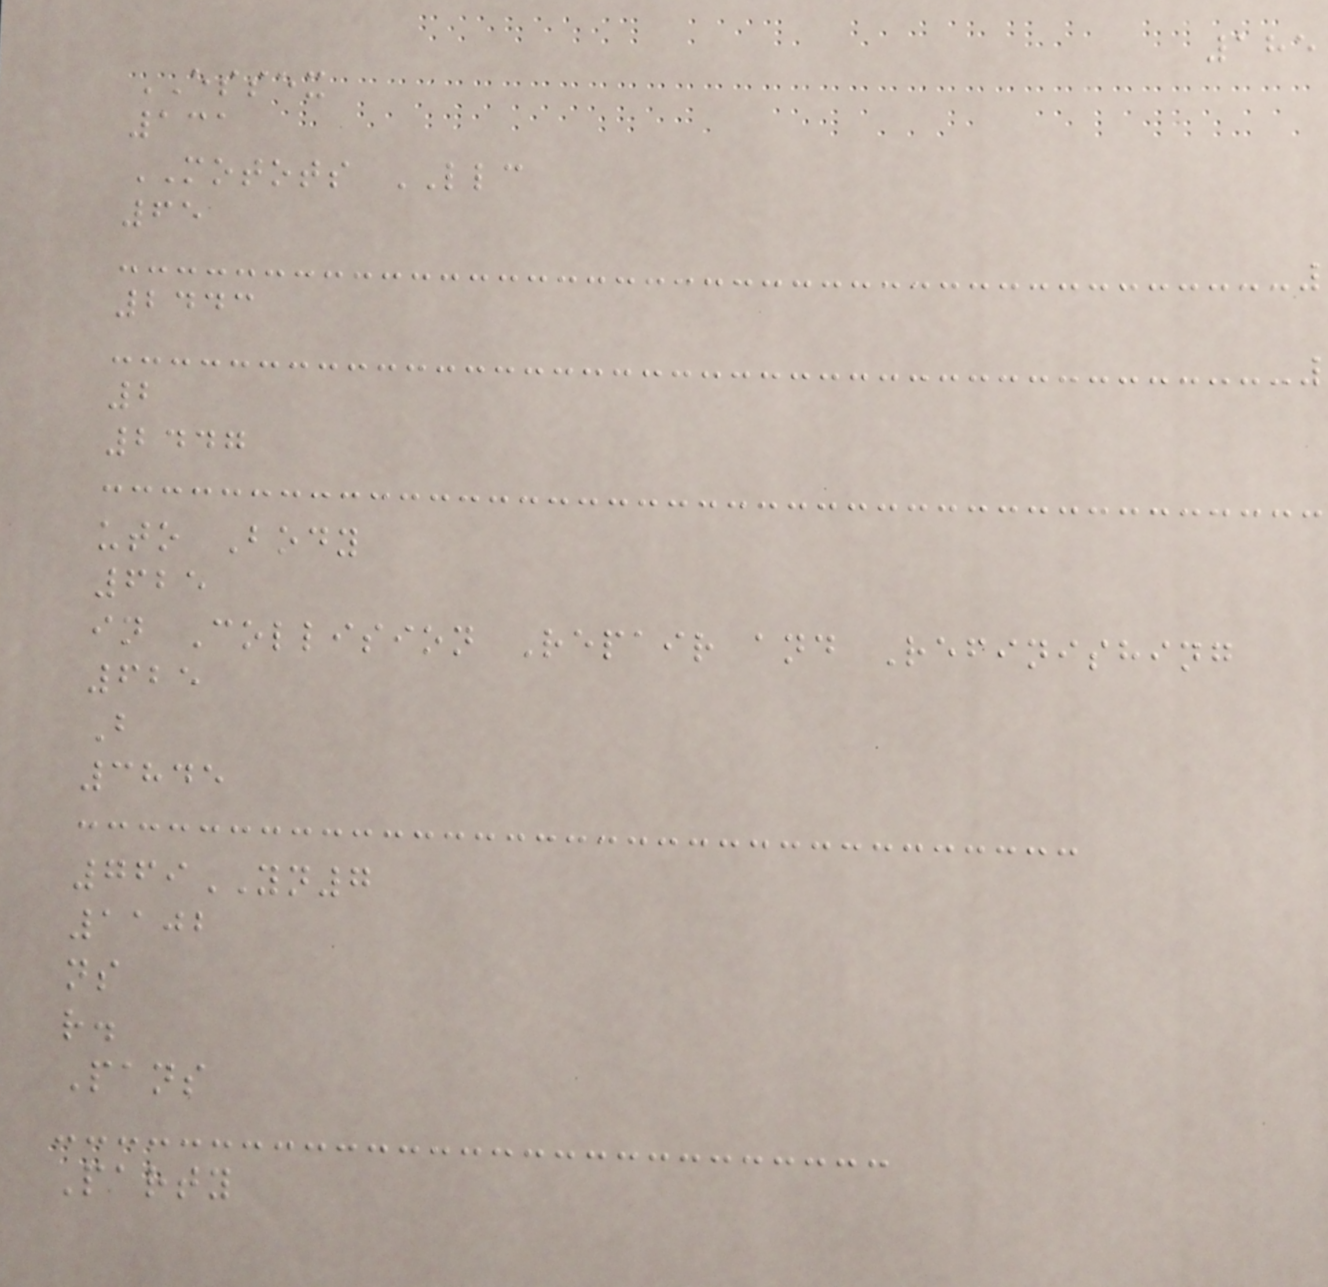185
ESSEX
131
MOTOTS LLC
65
2443
2
2447
uto Body
625
in Collision Repair and Refinishing
625
B
3845
769YN7
1102
ns
r.
Pans
Party
